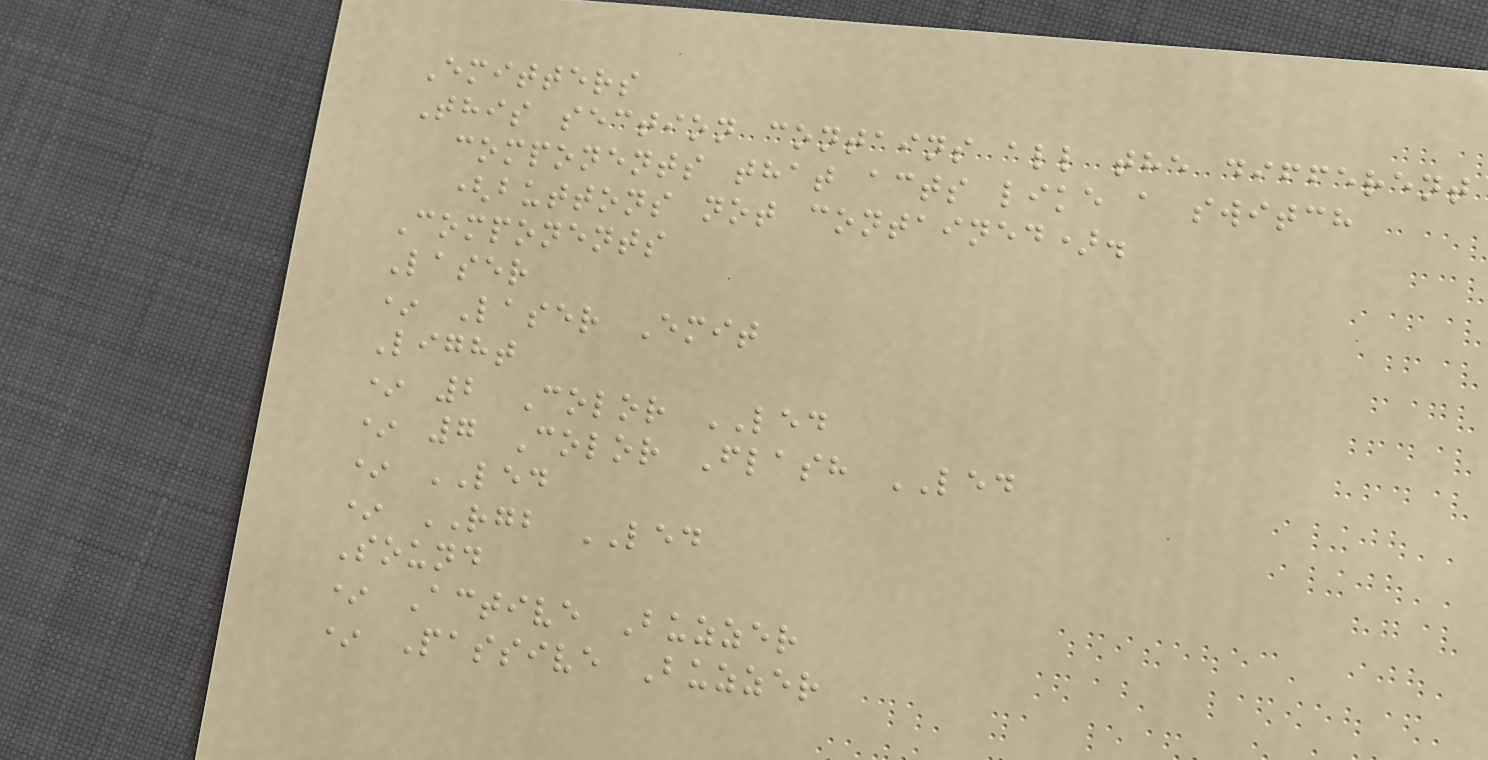Emitters
This section contains all the different
components that acts like a switch
(buttons not contained).
Components
Laser
* Laser Emit
Light
* 2 Color LED
* 7 Color Flash LED
* LED
* RGB LED
Sound
* Active Buzzer
* Passive Buzzer
